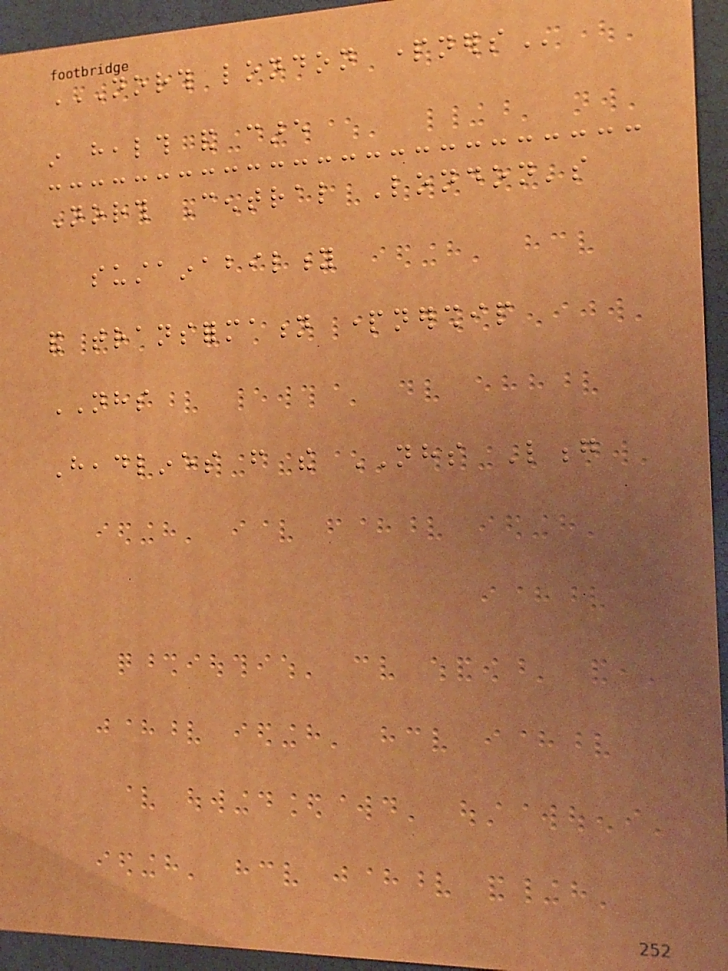NORTH LONDON PARTNERS
in health and care
North Central London's
sustainability
and transformation partnership
NHS
Headlines from the NHS Long
